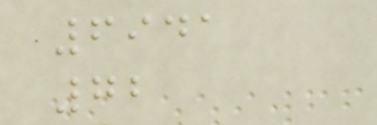6941
72
